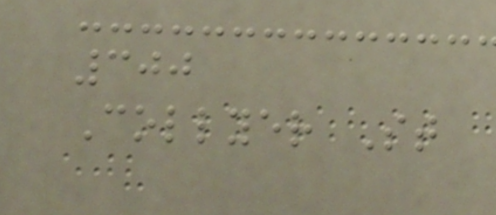300
Collyer St
